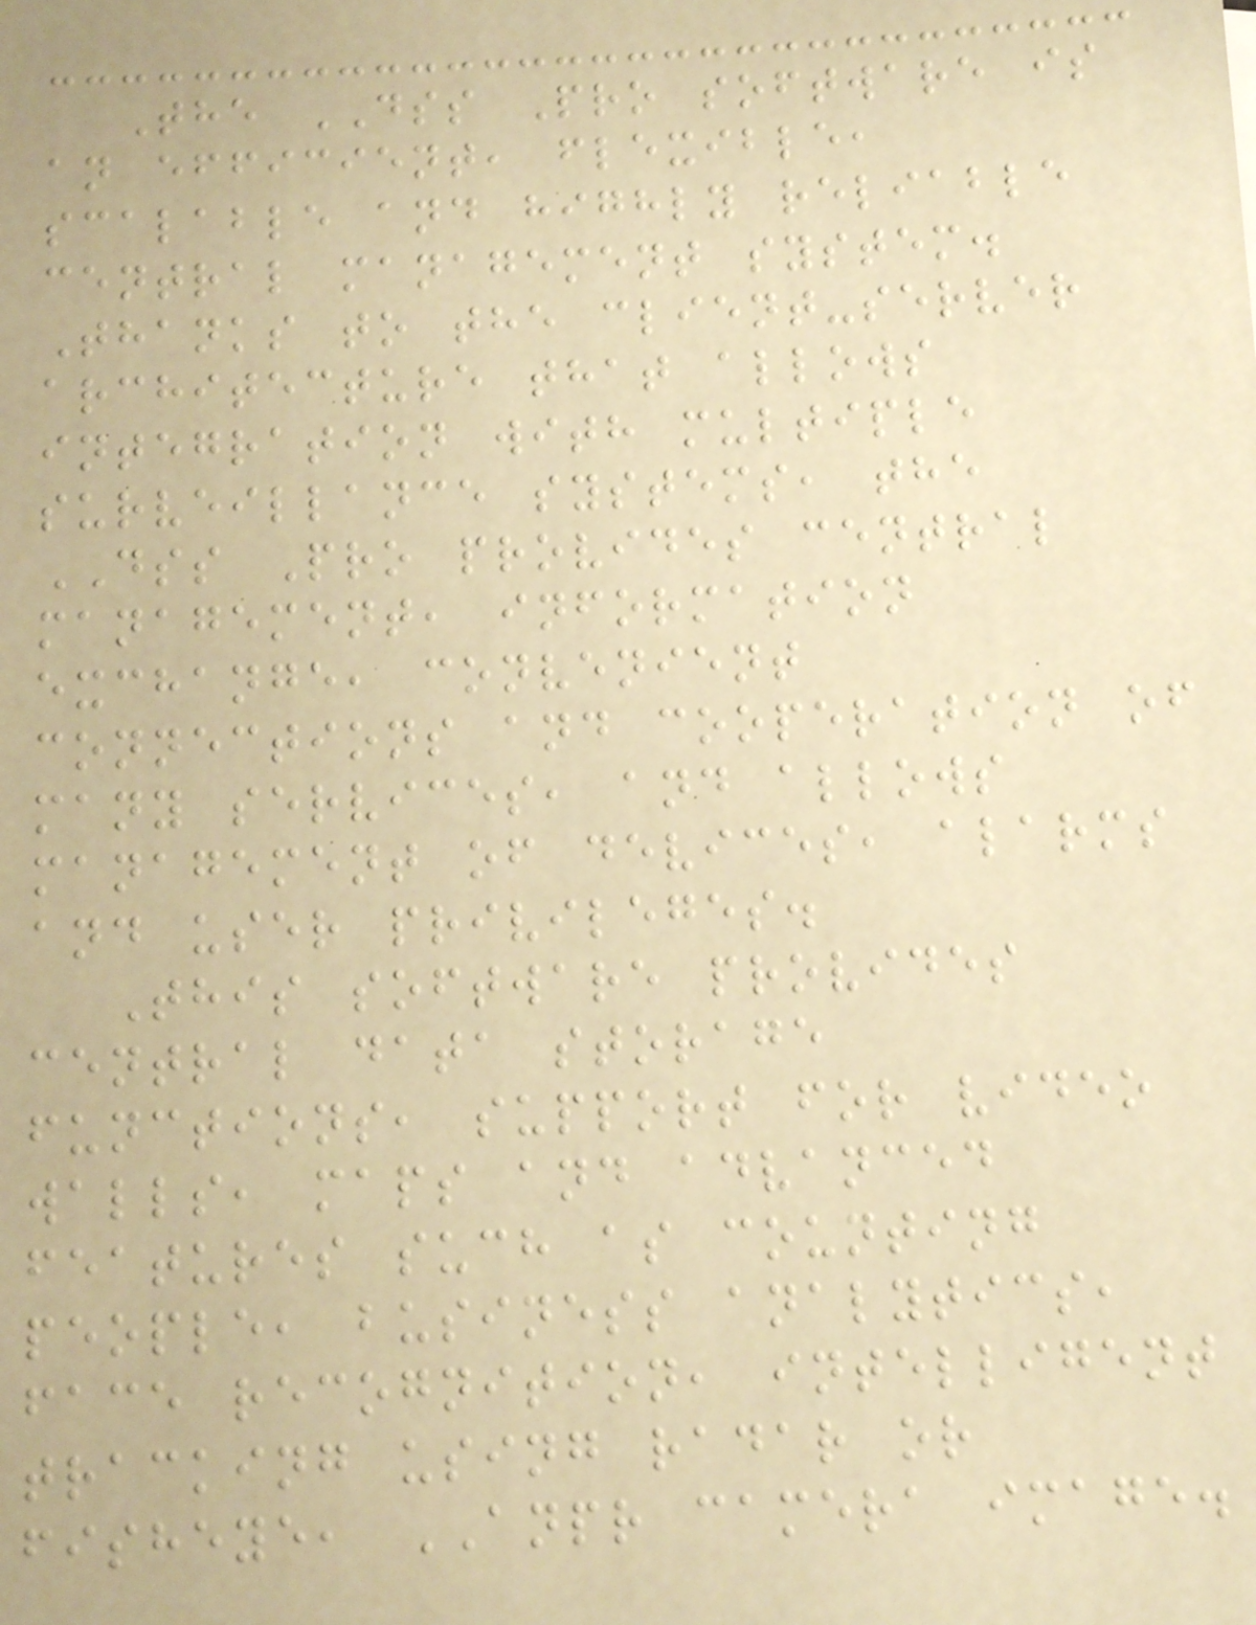The DSS Pro software is
an efficient, flexible,
scalable and highly reliable
central management system.
Thanks to the client-server
architecture that allows
integration with multiple
surveillance systems, the
DSS Pro provides central
management, information
exchange, convenient
connections and cooperation of
many services, and allows
management of devices, alarms
and user privileges.
This software provides
central data storage
functions, support for video
walls, maps and advanced
features such as counting
people, business analytics,
face recognition, intelligent
tracking using radar or
fisheye, ANPR camera image.
